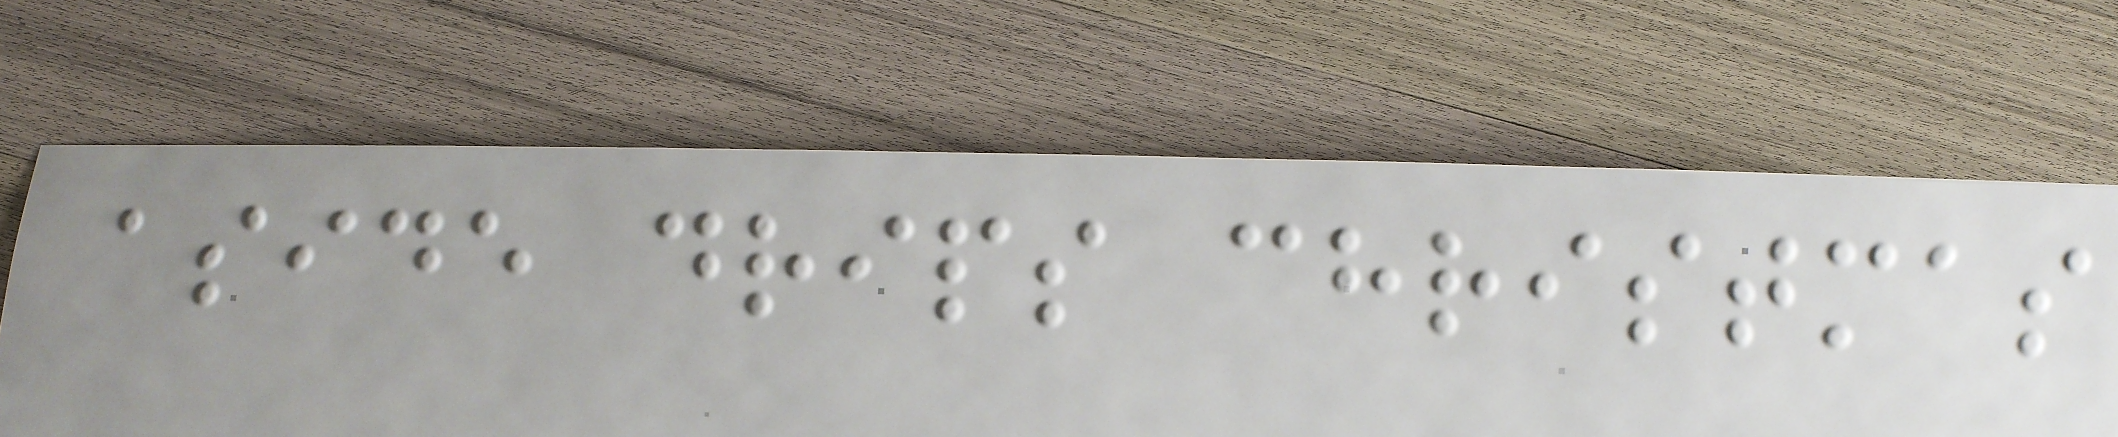aside drips christmas
